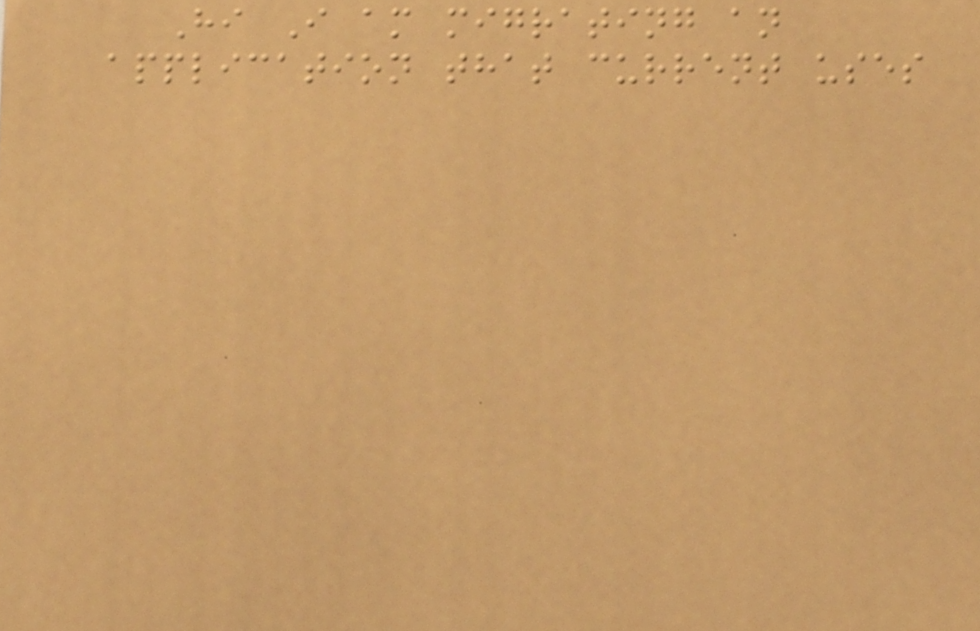Hi I am migrating an
application that current uses
